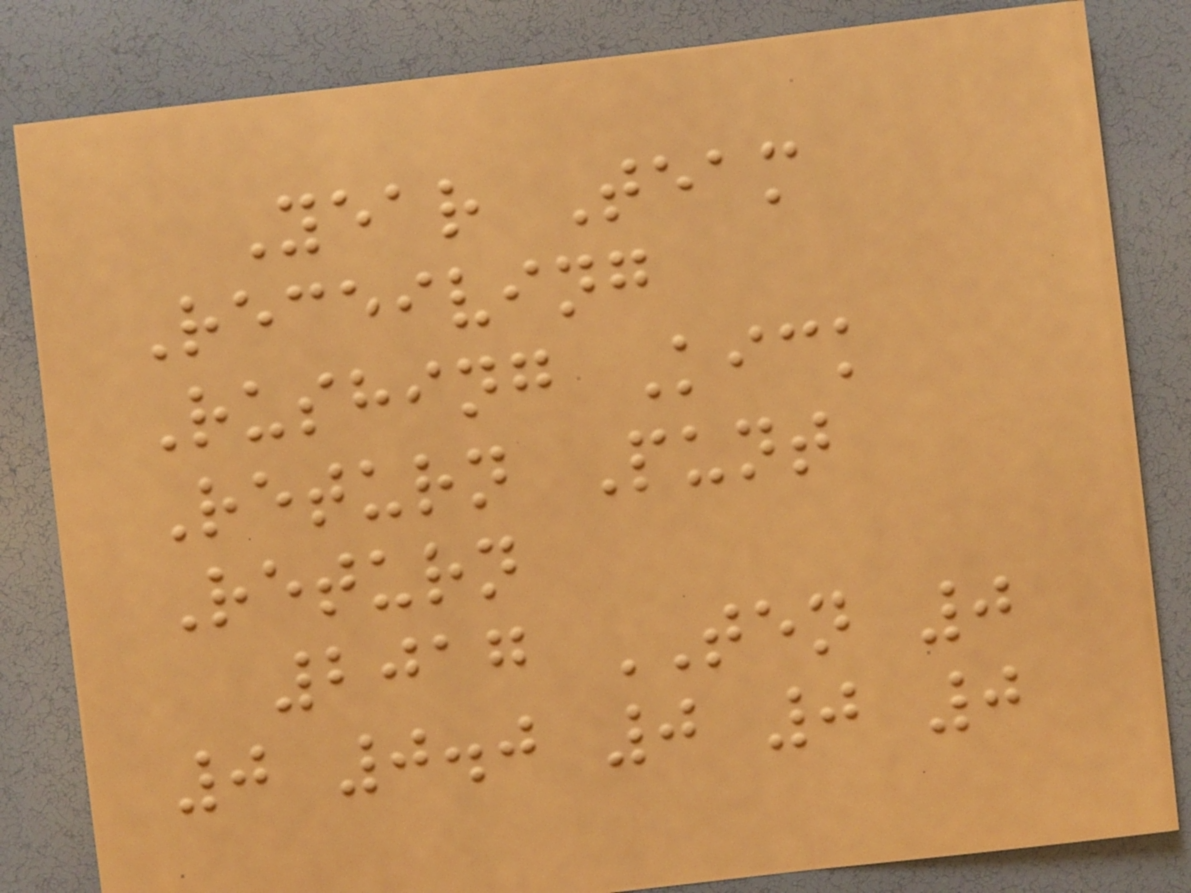Year Team
Receiving
Rushing Kick
Return Punt
Return
2017 TEN 0
0 0.0 0 0 0
